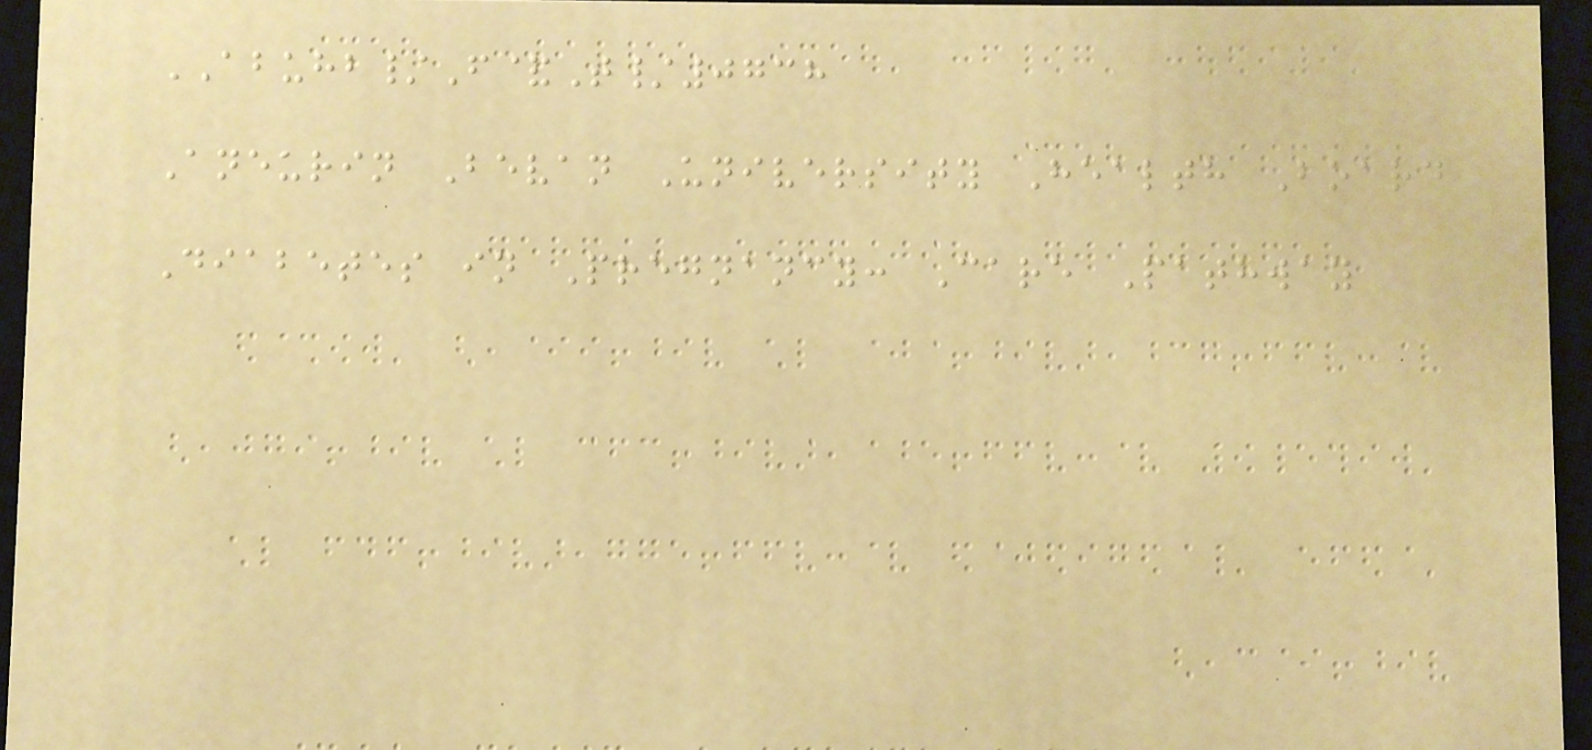ABUHB/F&T/0738
Aneurin Bevan University Health Board
Diabetes in Pregnancy: Care Pathway
